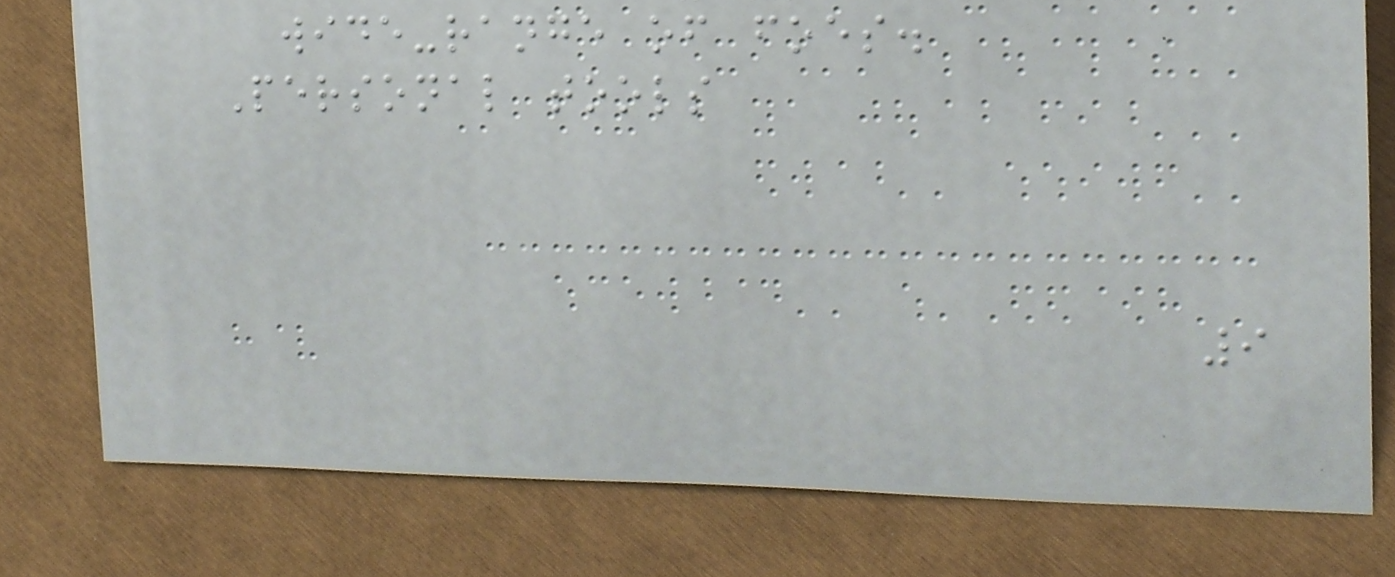wide-range of foes.
Personal tools
9
